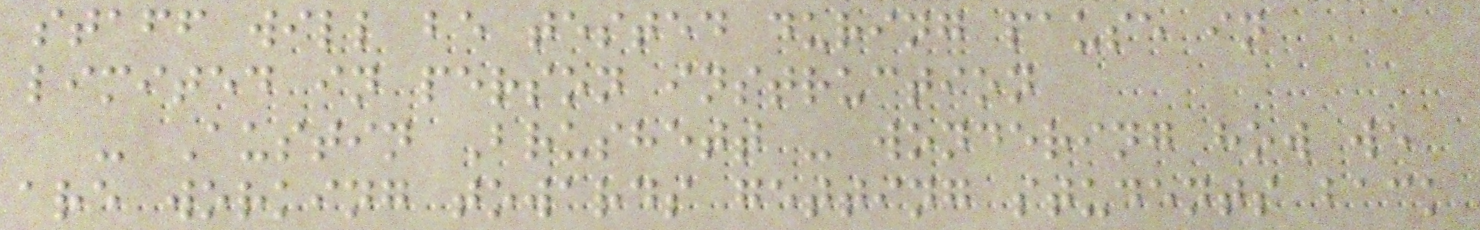staff will be tested during pause in
limited in person instruction
- Austin Brushett - wondering how we
are working towards getting students back
